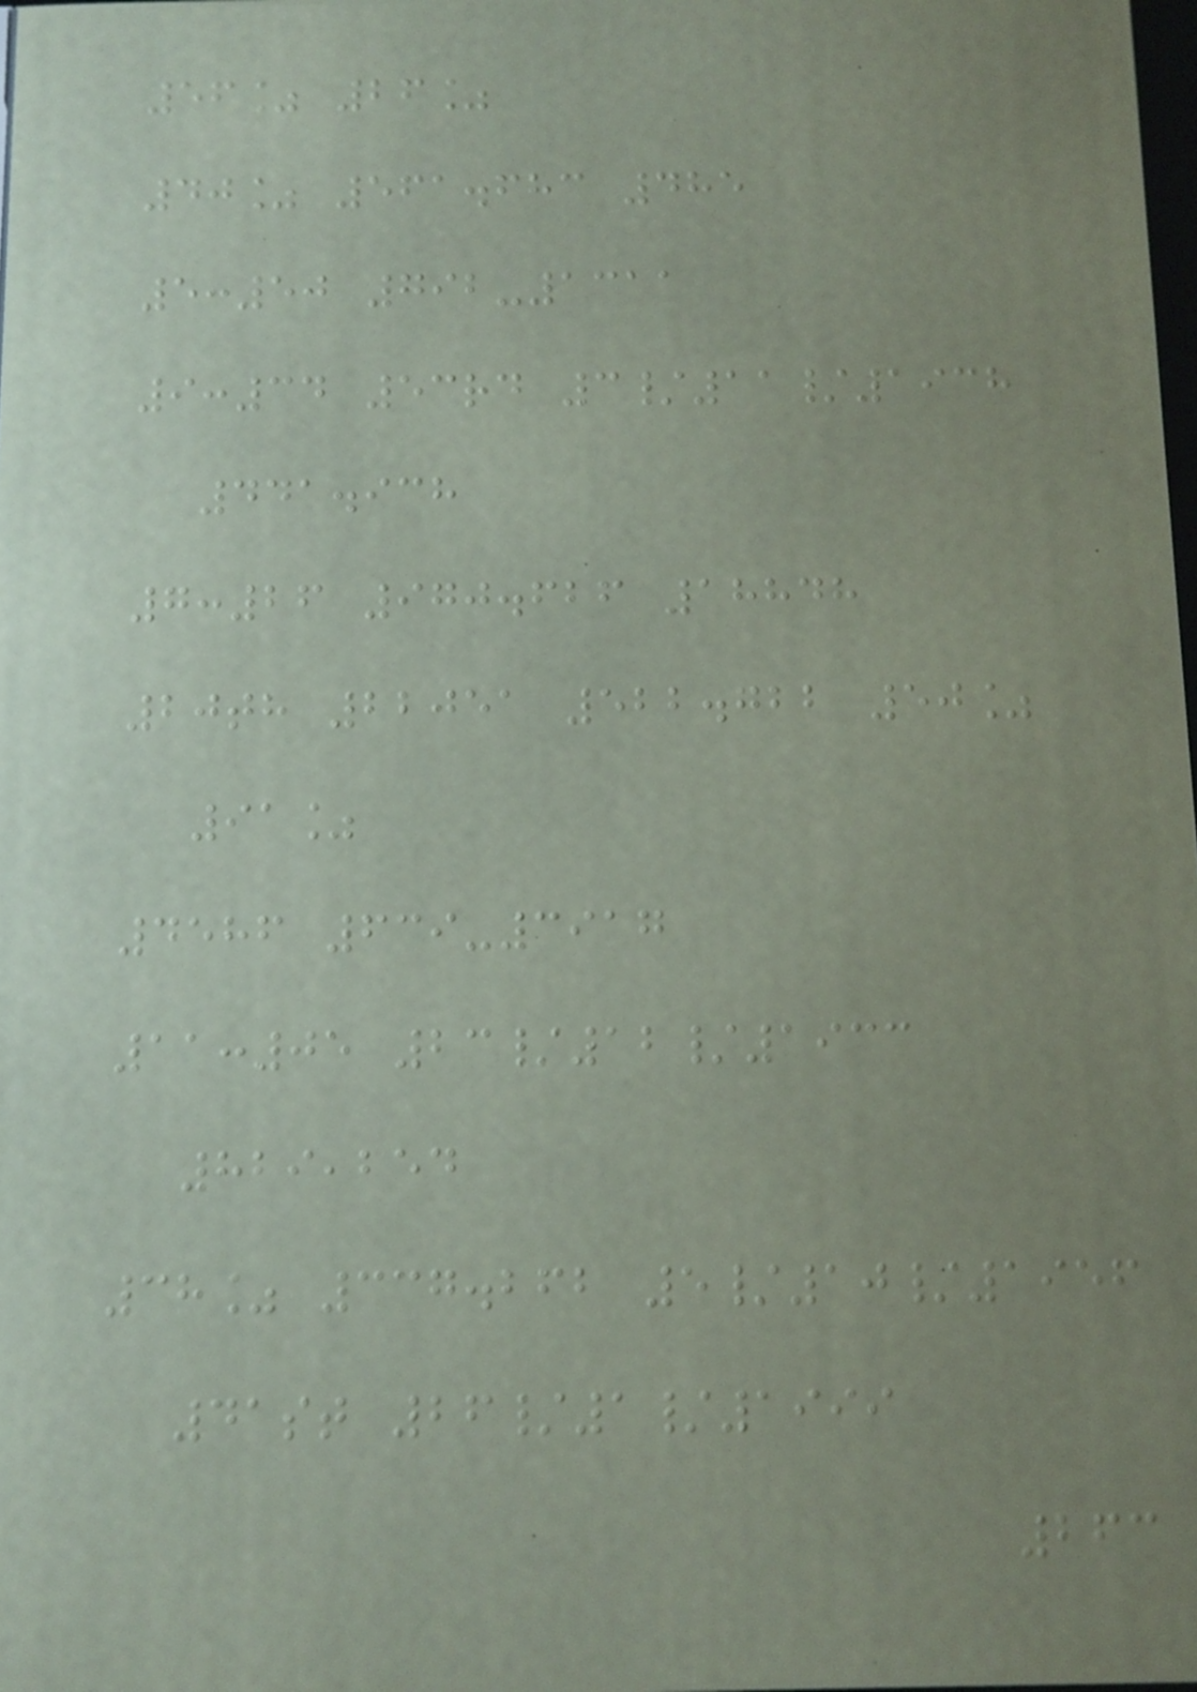56% 26%
40% 561.683 485
5:50 792-1311
9:34 53rd 3/11/1938
441.938
7:26 970.626 18848
20th 22051 522.722 50%
91%
4586 639-3917
11:05 23/12/1933
829,254
38% 337.262 5/10/1956
41st 26/1/1999
263
